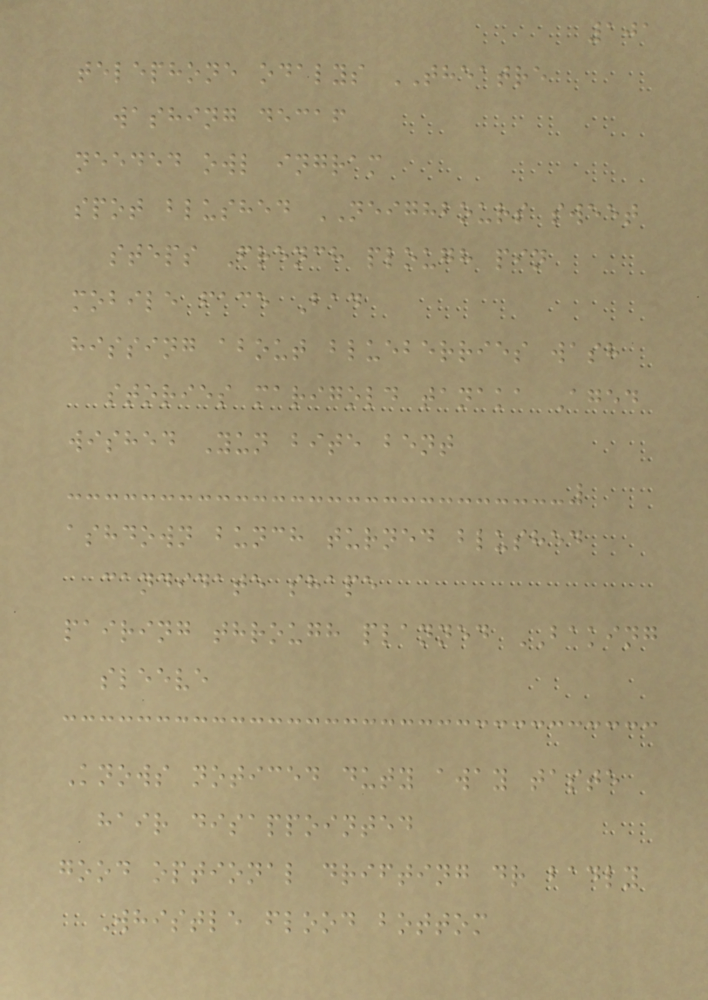101
telephone odalys THEATRE
washing decaf
needed owl ingram
spot blushed NEIGHBOURS sweet
steps French plough pin
mobile face Bad
hissing about blueberries wash
stories marigold tanaka Aged
wished Yun bite bent
ashdown bunch turned blushed
candidate shape
pairing through planned BAKING
sleeve
Knows noticed duty away taste
hair disappointed
good optional drifting dr badly
Whistle flood bottom
